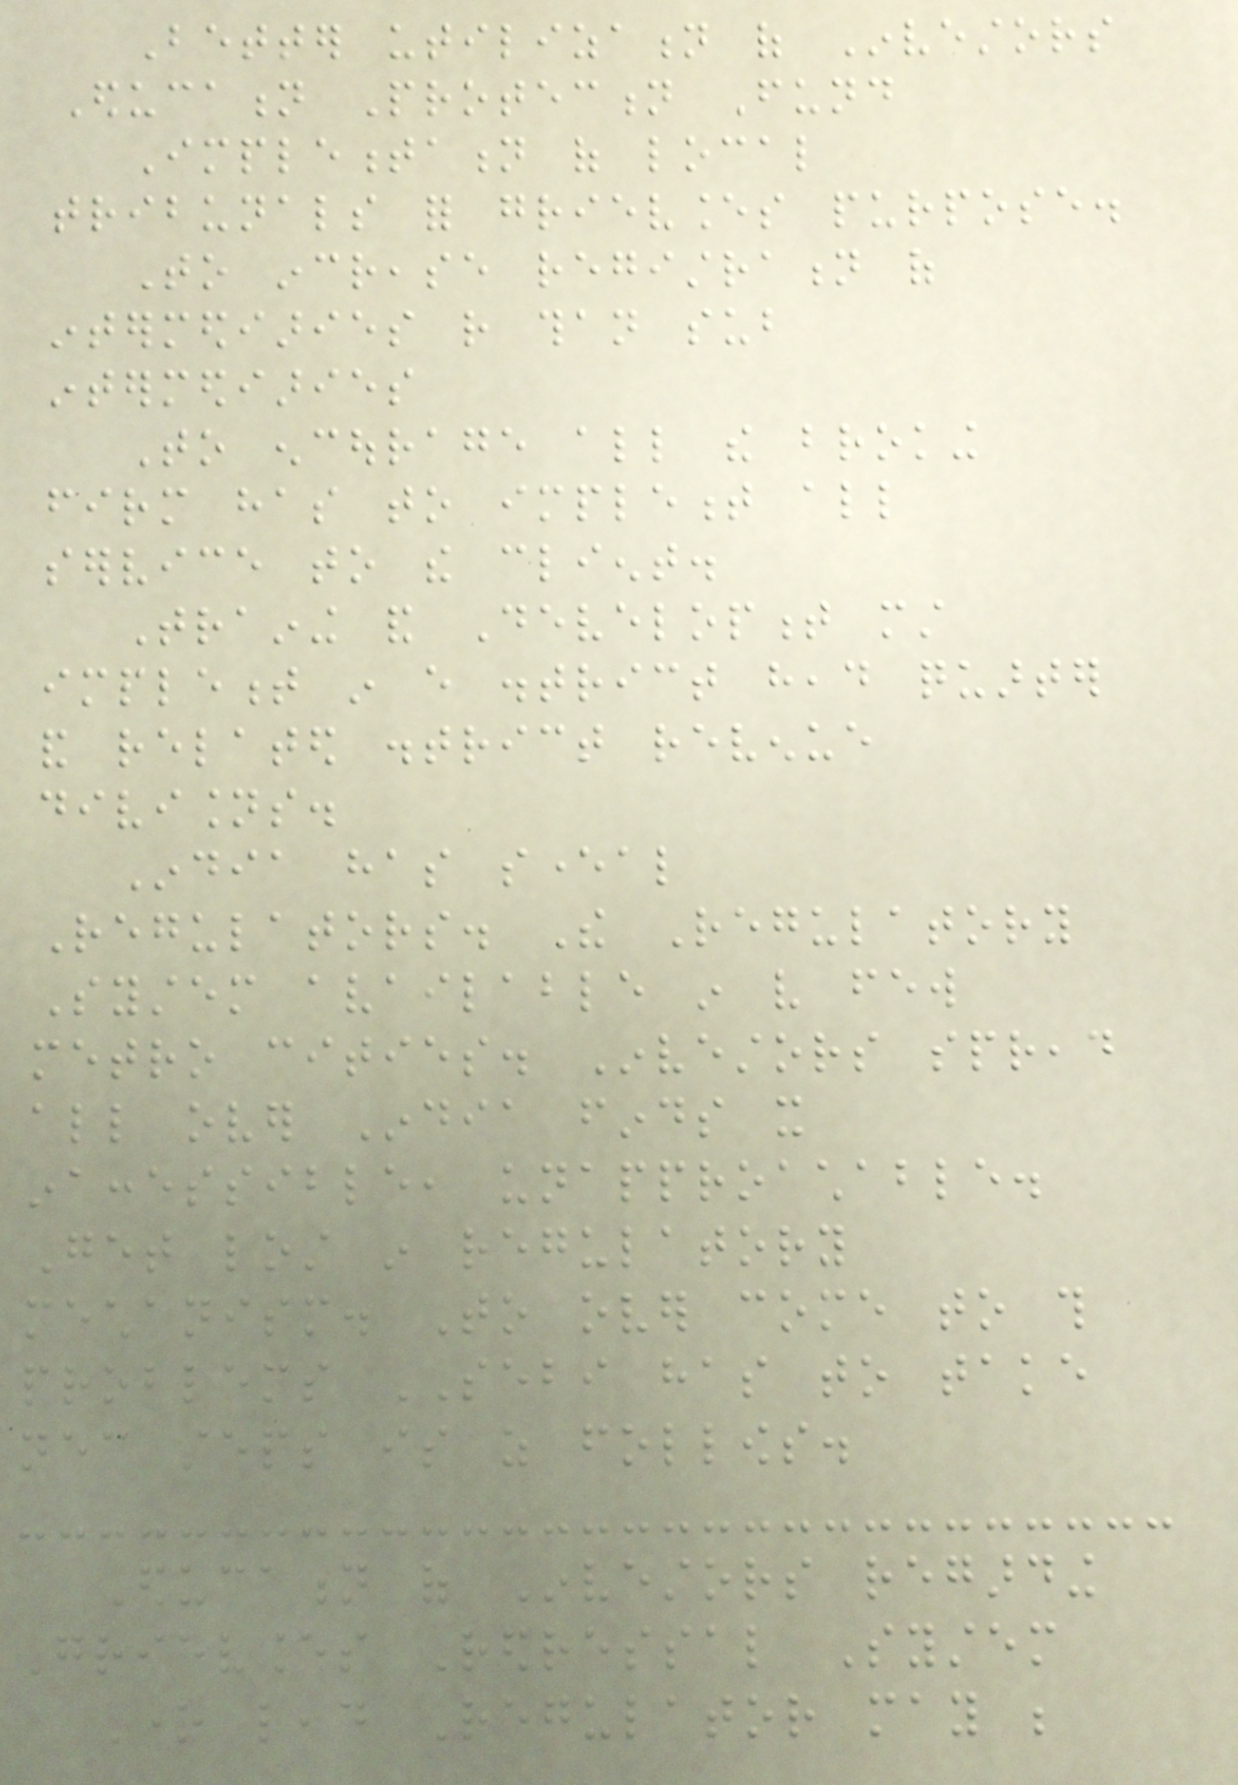Better utilization of Investors
Education Protection Fund
Implementation of local
tribunals for grievances purpose.
To increase registration of
intermediaries rather than sub
intermediaries
To encourage all the broking
firm has to implement all
service to the client.
Training and Development must
implement in every district head quarter
and related district revenue
divisions.
India has several
Regulators. The Regulatory
System available in very few
metro cities. Investors spread
all over India finds it
inaccessible, unapproachable.
Get lost in regulatory
mechanism. To over come to this
problems SEBI has to take
necessary steps is as follows.
Education of Investors regarding
Grievances Redressal System
One lead Regulator may be
